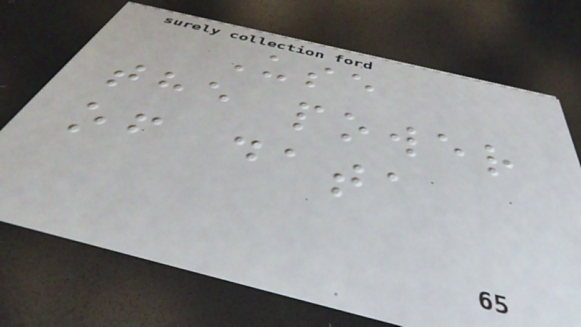Use
the power
of data
